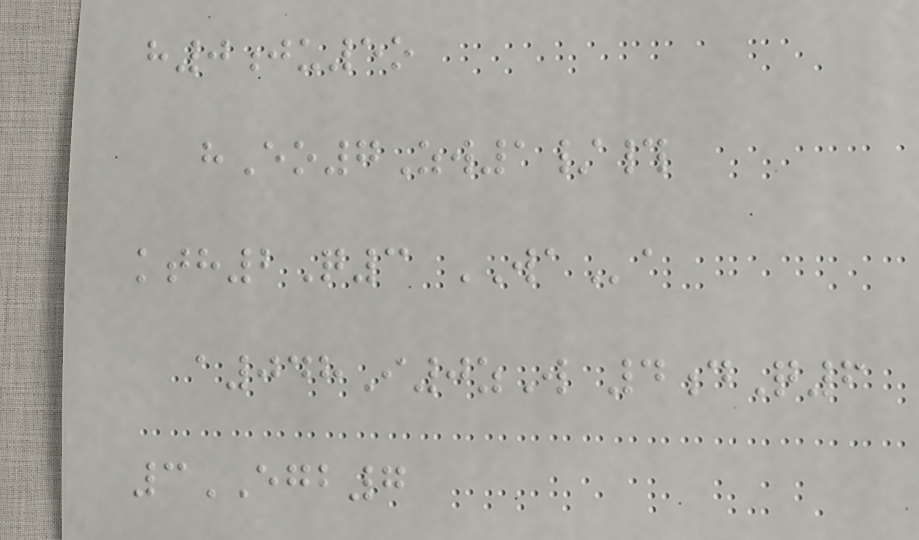h0ju5o
hEo7Zw1/#
kth2Q3 WAa
a048I0zW 4dQ6
3EGB7
